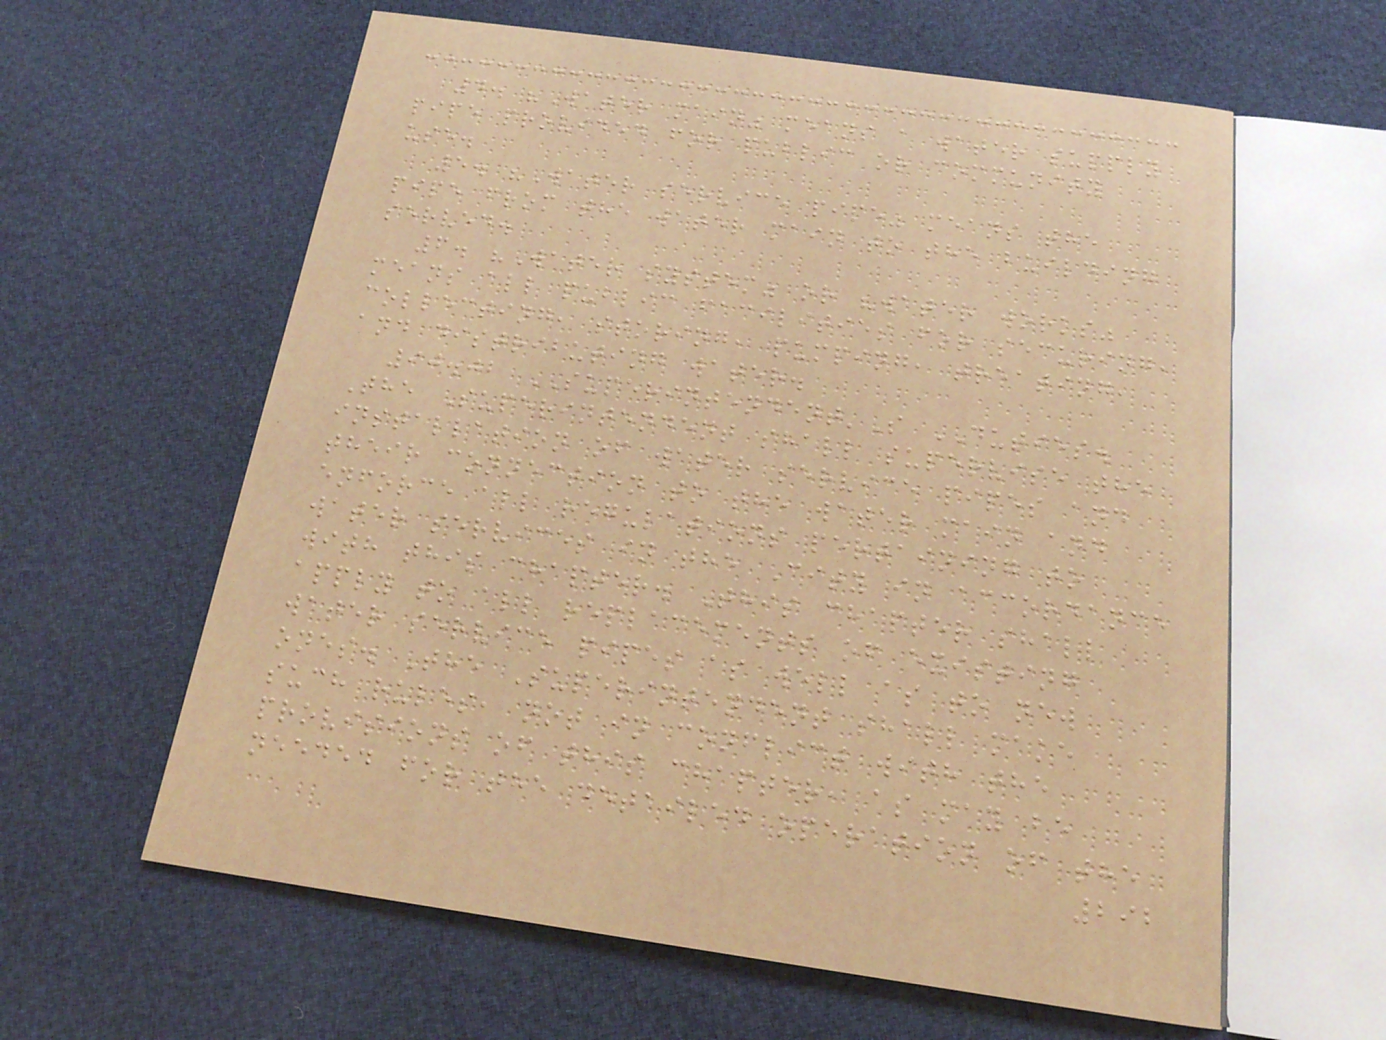4. "Water main" means a water supply
pipe provided for public or community
use.
5. "Water service pipe" means the
pipe from the water main to the building
served.
6. "Water system" or "water works"
means all public facilities for securing,
collecting, storing, pumping, treating,
and distributing water.
90.02 SUPERINTENDENT'S DUTIES.
The Superintendent shall supervise the
installation of water service pipes and
their connection to the water main and
enforce all regulations pertaining to
water services in the City in accordance
with this chapter. This chapter shall
apply to all replacements of existing
water service pipes as well as to new
ones. The Superintendent shall make
such rules, not in conflict with the
provisions of this chapter, as may be
needed for the detailed operation of the
292
